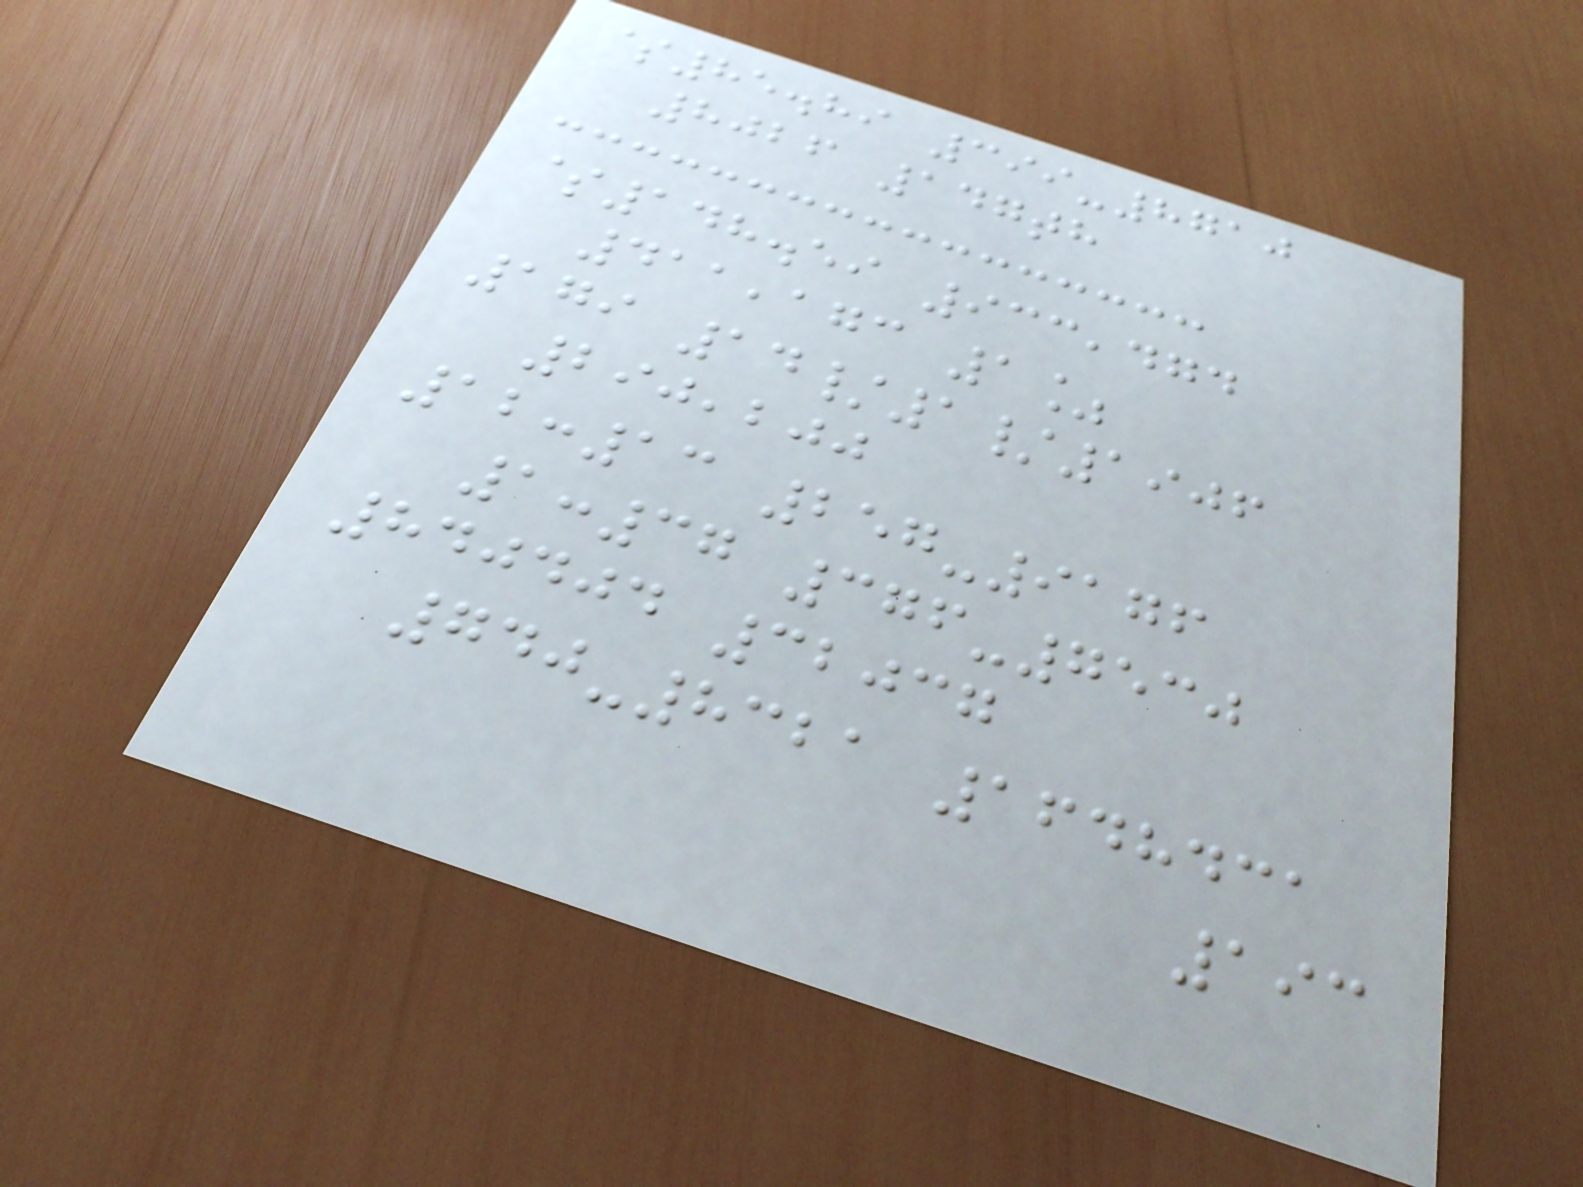$85.89 399-8710
8026 147th
$148.59 933,474
411,173 1%
179 14/1/1906
290,200
12:13 257-9176
1:37 376-7530
840404 32037
740-8321 1648431
193
